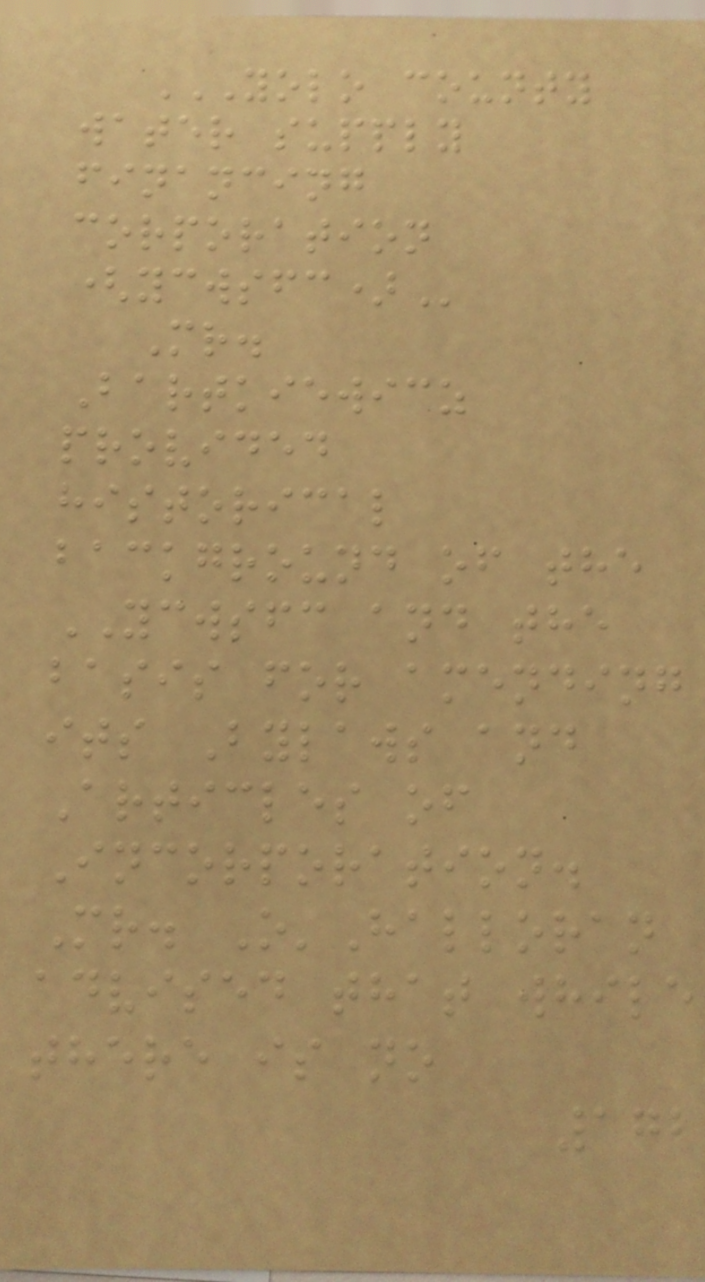YOLO COUNTY
WATER SUPPLY
FINANCING
CORPORATION
(YCWSFC)
Mr.
Bartkiewicz
provided
historical
background of the
YCWSFC and the
basis for amending
its Bylaws and
Articles of
Incorporation.
Mr. O'Halloran
advised that while
there is no
172
